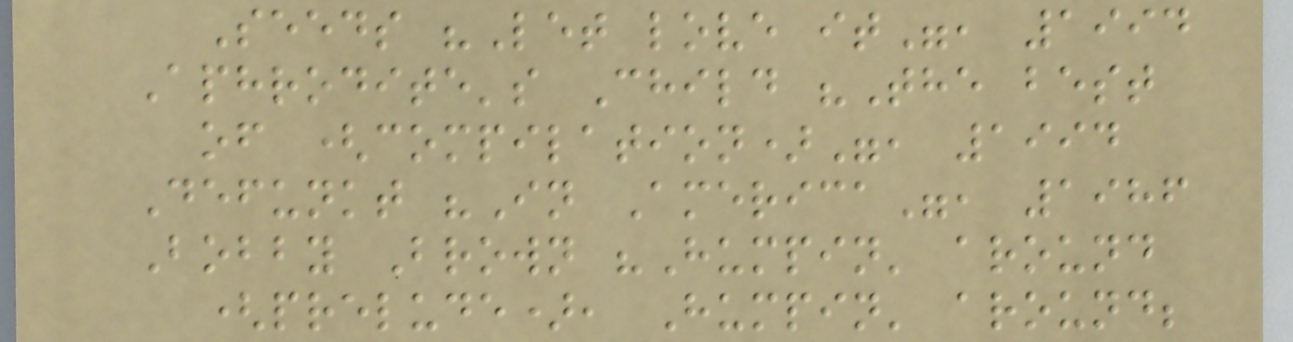Seeds "Let love it", 1994
Aphrodite's Child "The best
of (compilation)", 1994
Defunkt "In America", 1986
Bobby Brown "Humpin' around
(prelude), Humpin' around;
